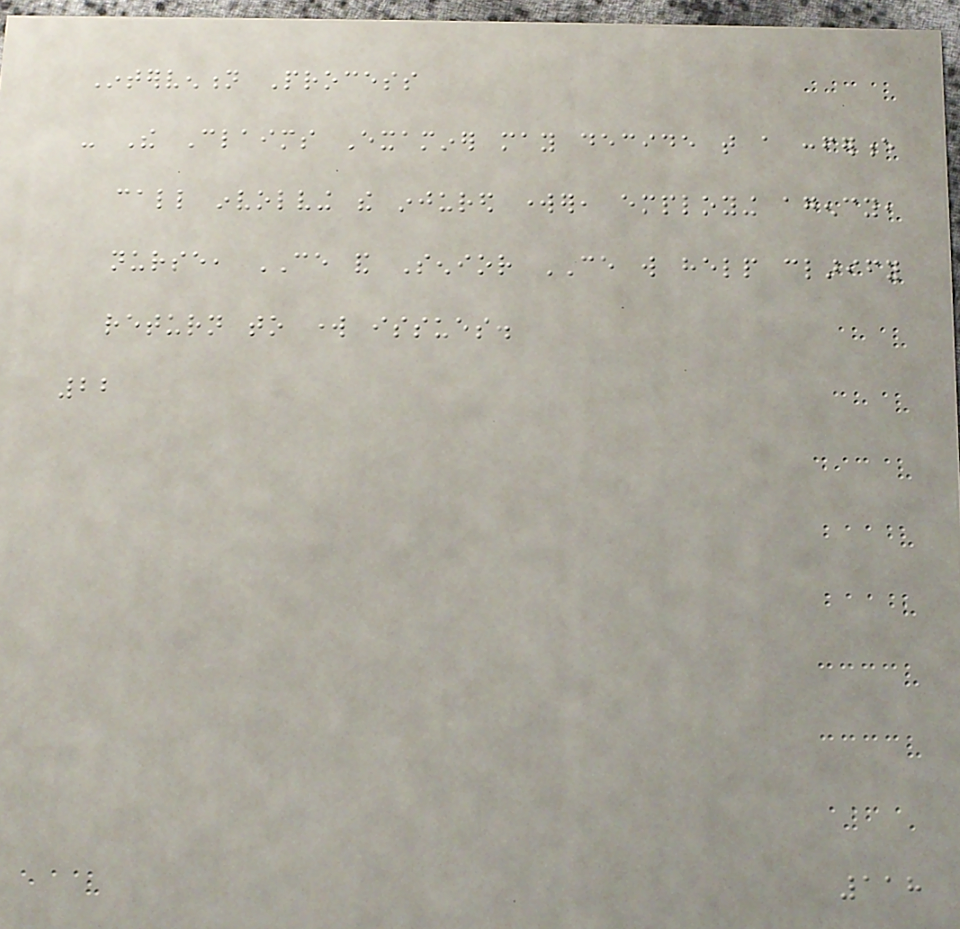Intervention Process
- The Claims Examiner may decide that a conference
call involving the injured worker, employing agency,
nurse, CE and Senior CE will help clarify
return to work issues.
22
118
